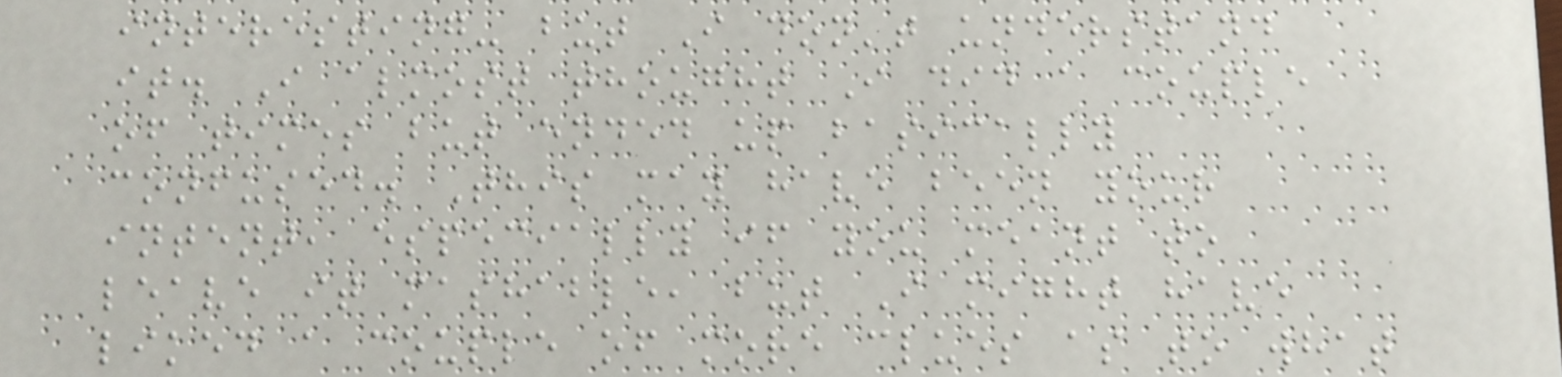interesting- but I don't understand
it. I almost thought I did a couple
of times but ended up basically
confused. This may have been your
intent, especially if you meant to
leave it mashable, but I might have
liked a couple of more clues as to what
